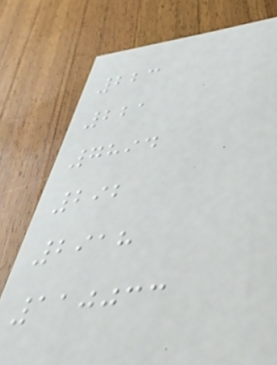223
221
7894
292
2918
110033
